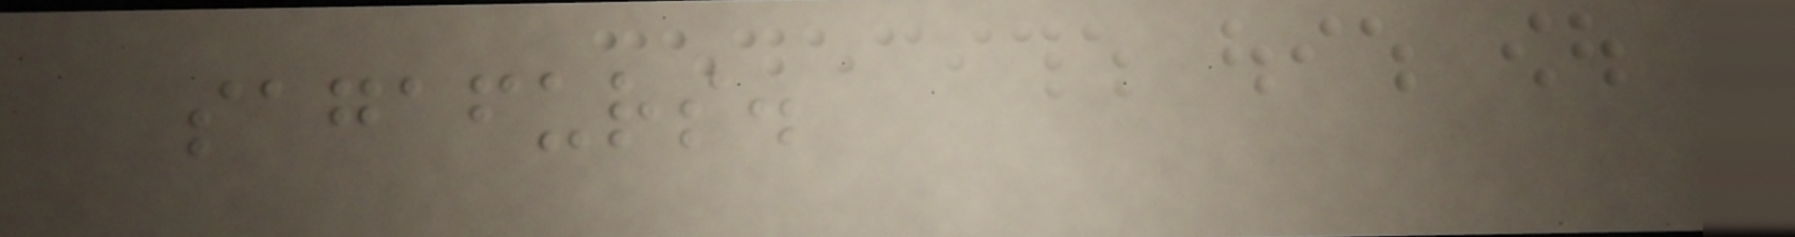sagafurs.
